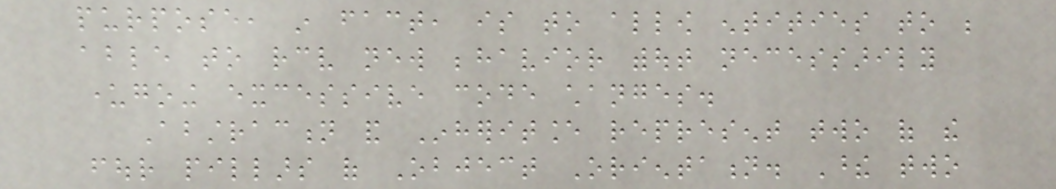purpose, in fact, is to allow entities to be
able to receive new behavior without necessarily
undergoing excessive code changes.
Abstraction and Inheritance represent two of the
four pillars of Object Orientation. These two
